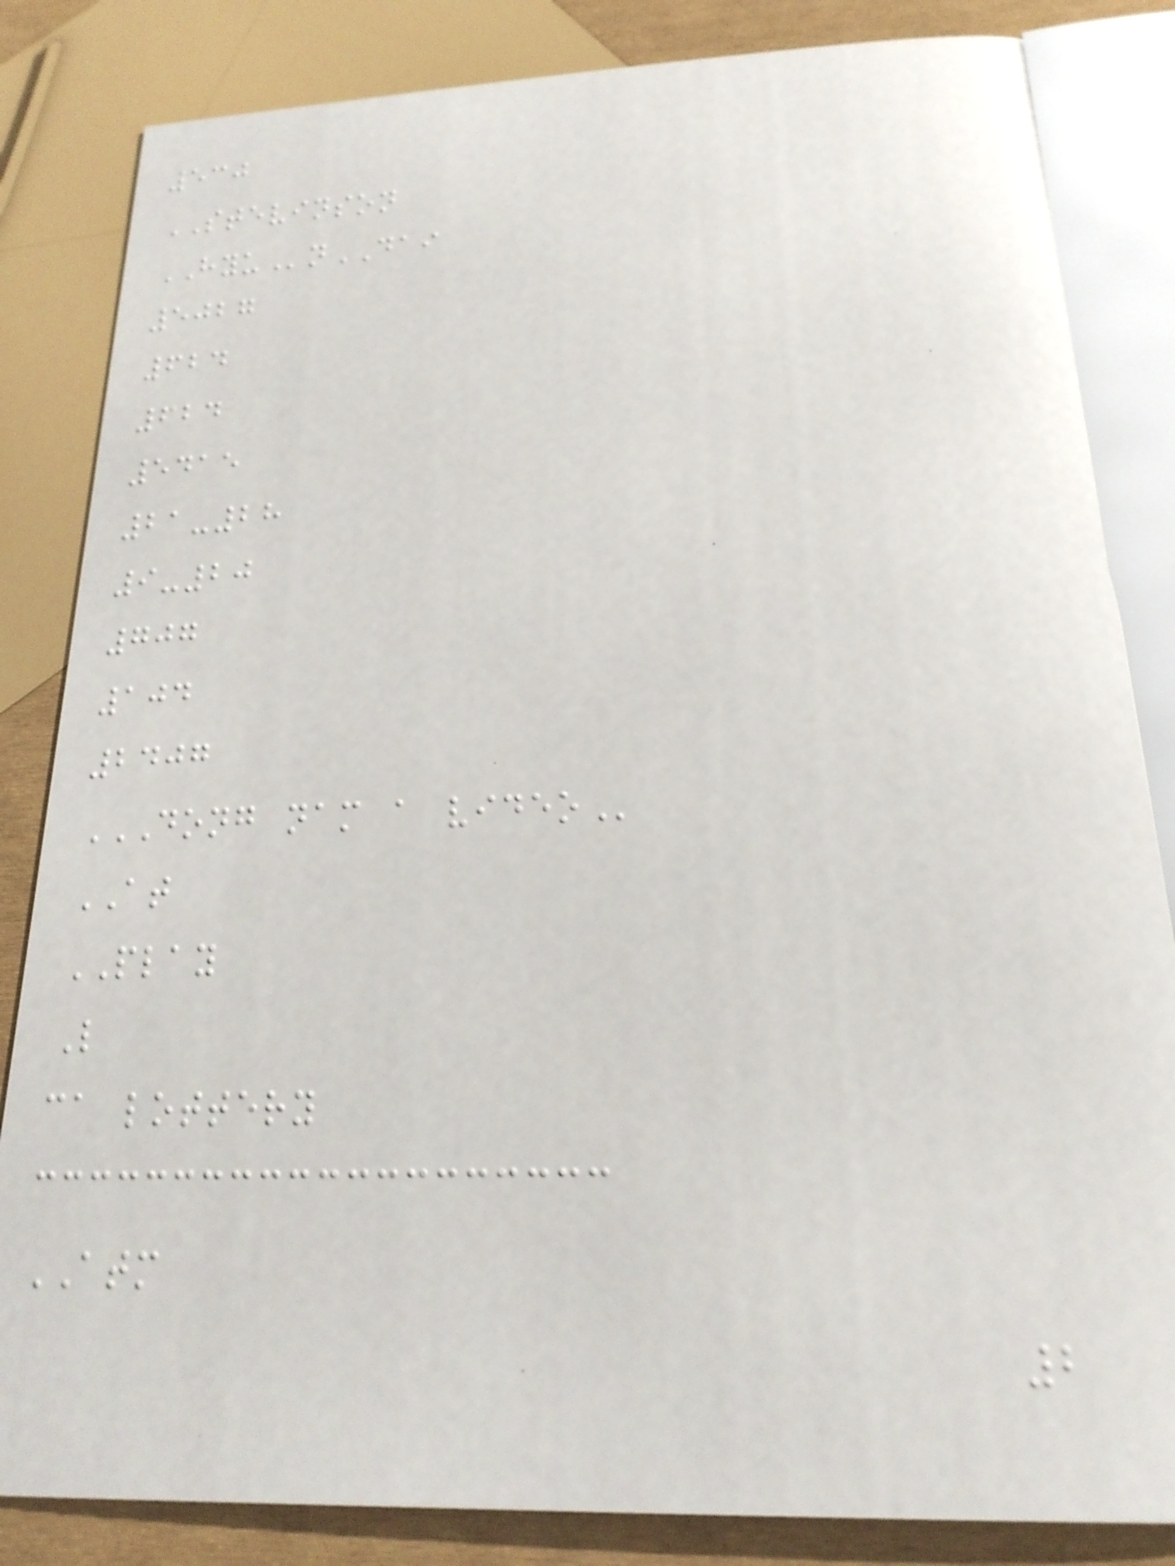530
STEVINSON
HYUnDAI
5027
624
624
5415
21-28
9-20
707
104
2407
DONG NAM A VIDEO
AT
PLAY
L
ca lottery
ATM
2
